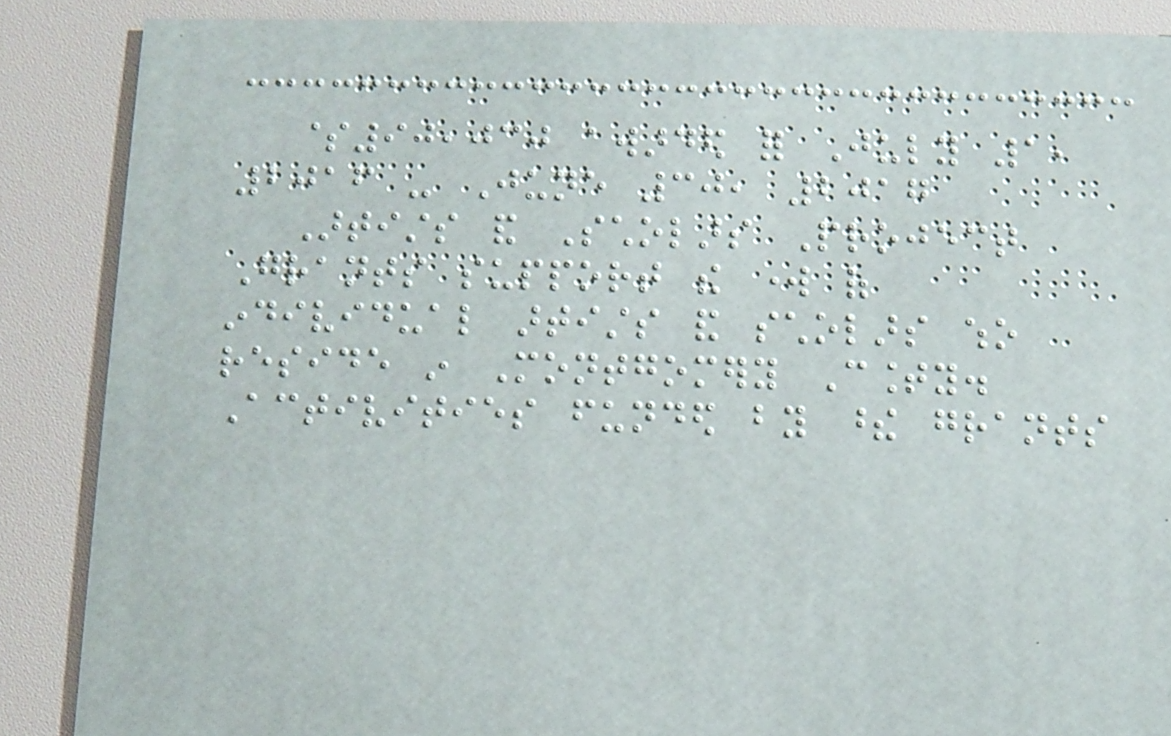$90,030 awarded for July 1,
2016 - June 30, 2017
Artists and Scholars Project
Grants support the work of
individual artists and scholars who
reside in Montgomery County.
Activities funded by these grants
